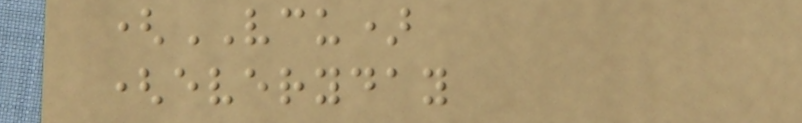(VCU)
(everyday
